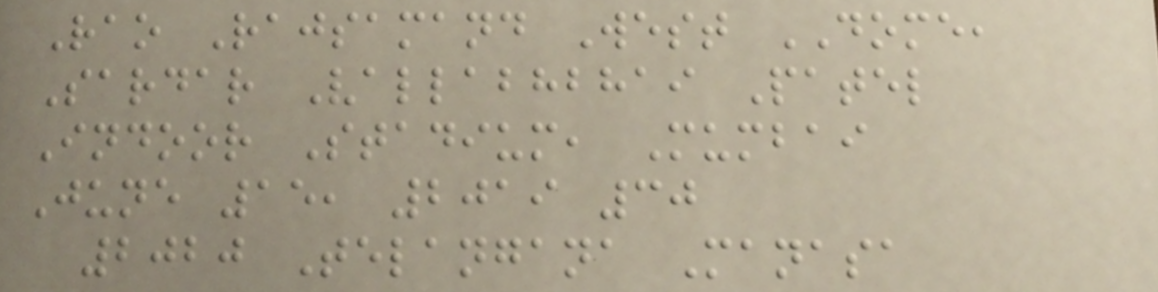Rao Rajsamand West DOME,
Sardar Vallabhbhai Patel
Indoor Stadium, Mumbai
June 15, 2019 30
2020 Telangana Manasa
